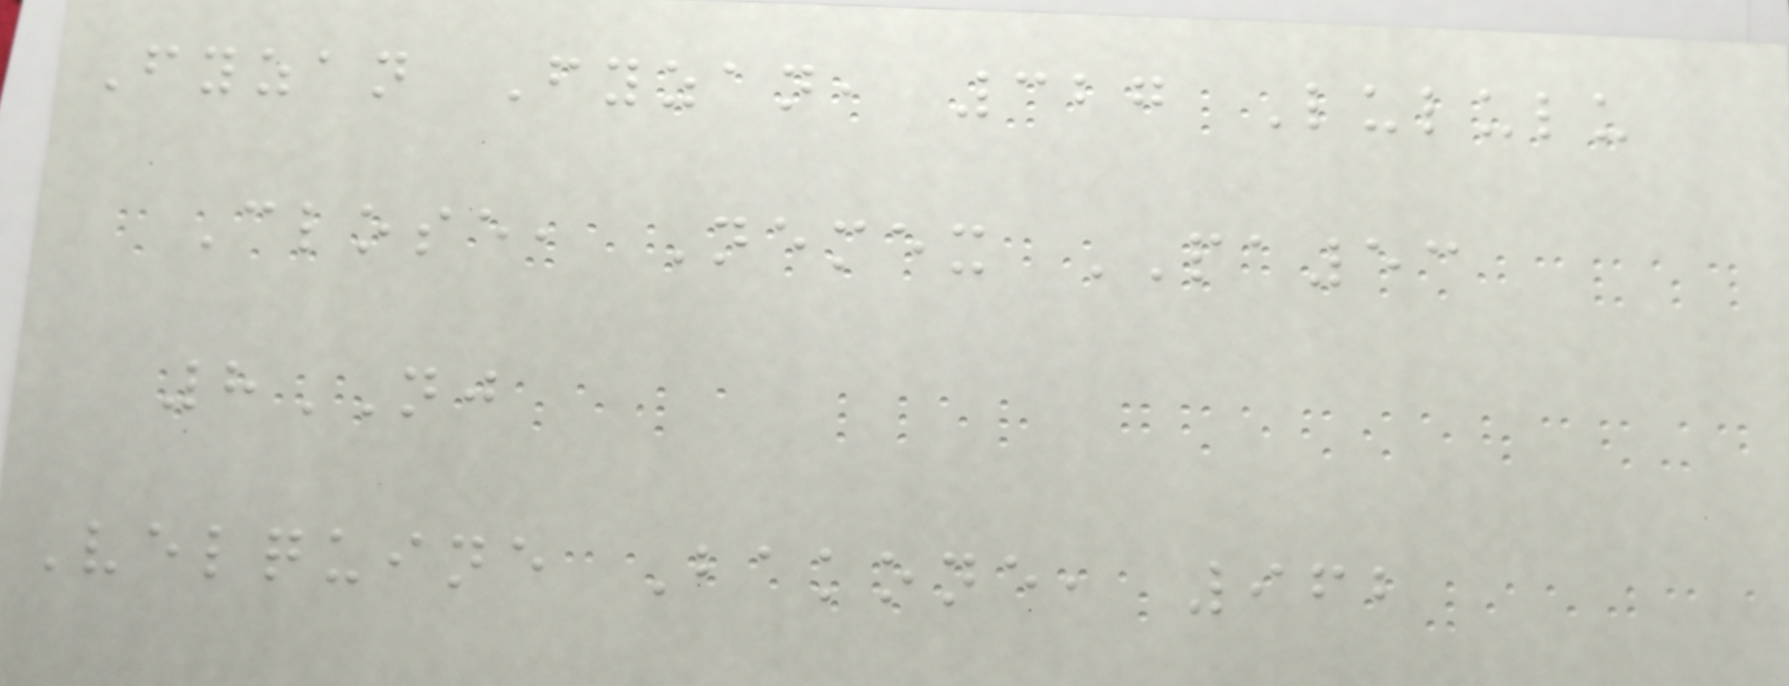Fyzan Fyzan, 327 Lululu
Close, Nemex PA53
8NJ
Velquine Bakone, 962
